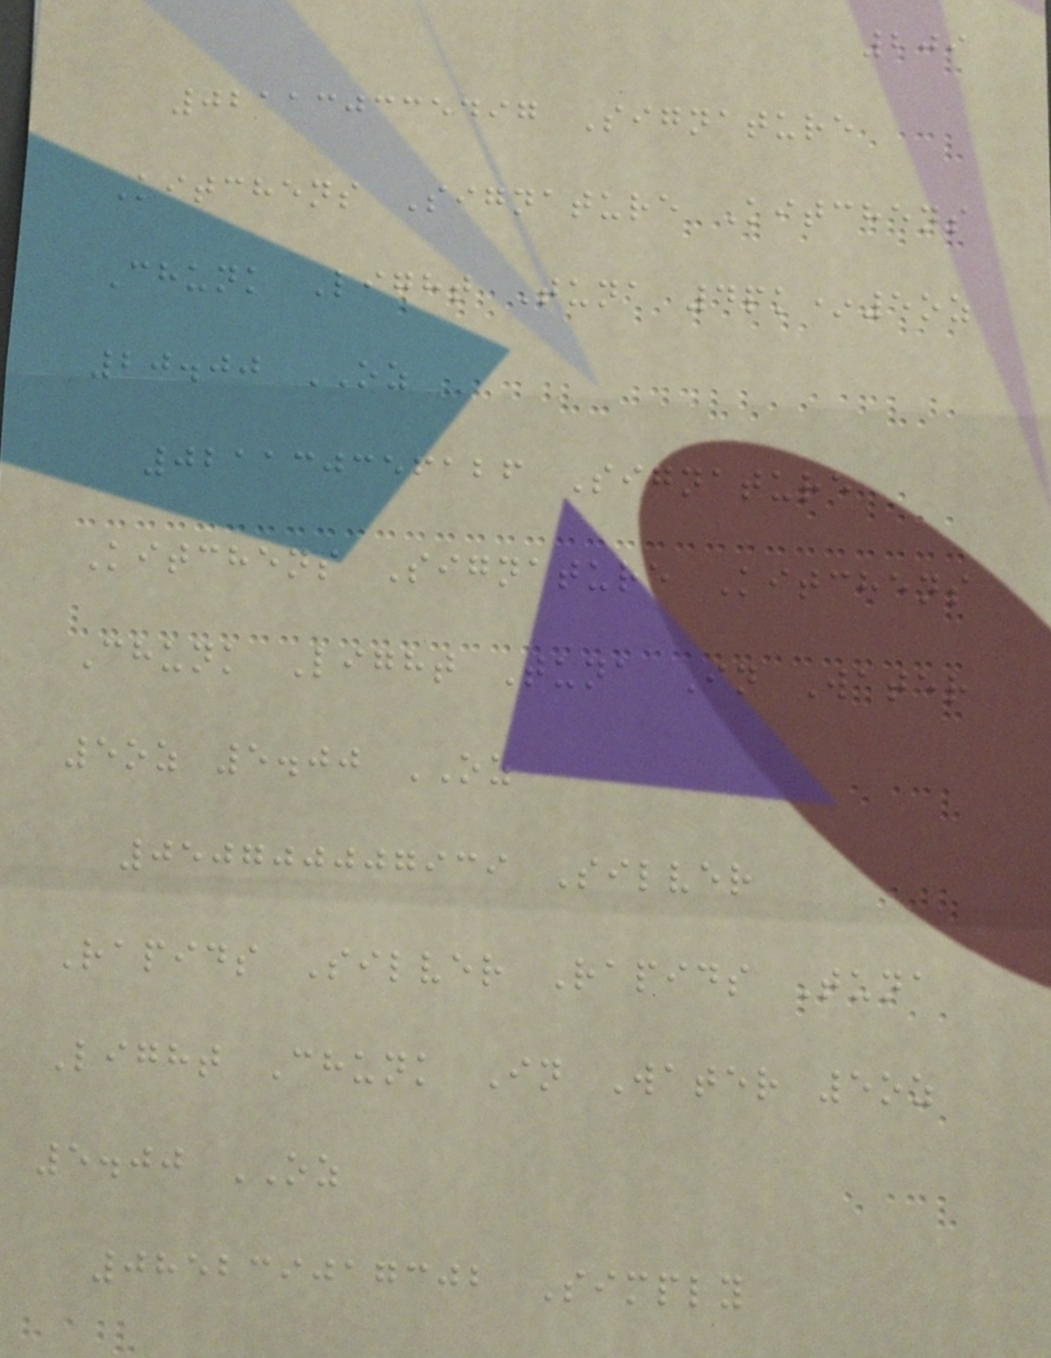209
021130335497 Signature
Kitchens Signature Kitchens
Chunk Light Tuna 4pk*5oz
20.00 OZ
021130356126 Signature
Kitchens Signature Kitchens
Chunk Light Tuna In Water
5oz 5.00 OZ
050700007939 Silver
Rapids Silver Rapids Tuna
Light Chunk In Water 5oz
5.00 OZ
085239017302 Simply
